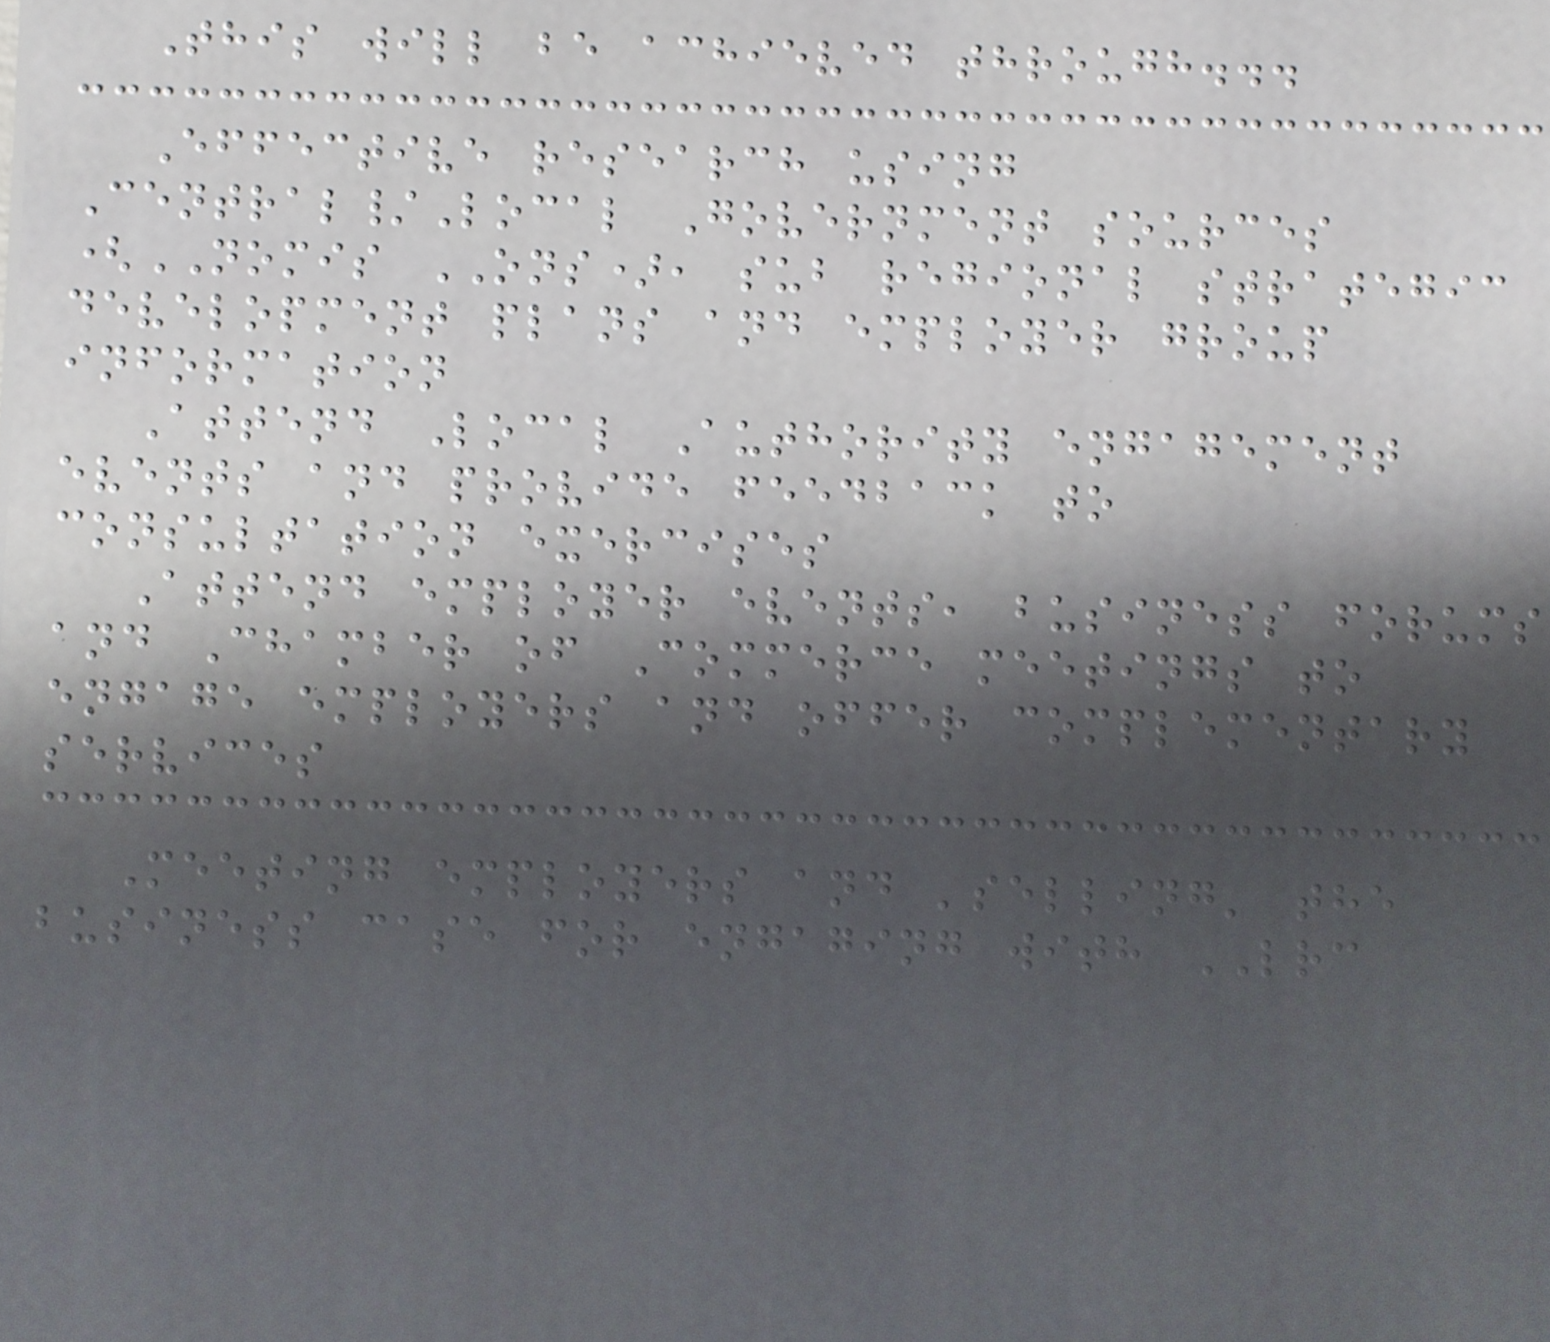This will be achieved through...
Effective research using
Central/Local Government sources
(NOMIS ONS), sub regional strategic
development plans and employer group
information
Attend Local Authority engagement
events and provide feedback to
consultation exercises
Attend employer events, business forums
and Chamber of Commerce meetings to
engage employers and offer complementary
services
Meeting employers and 'selling' the
business case for engaging with LRC
